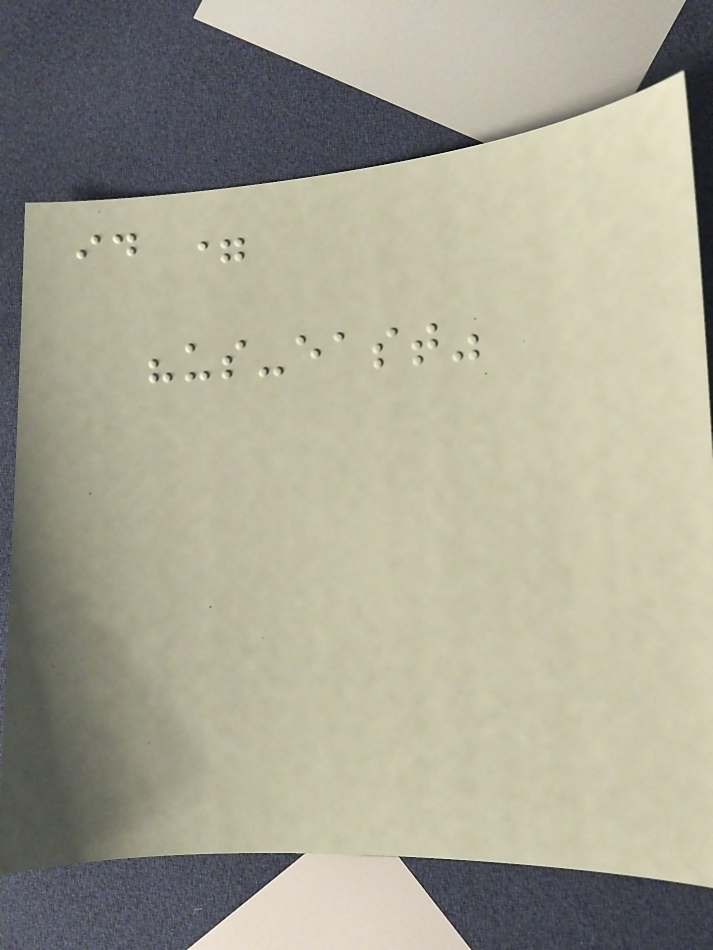id =
"us-east"
